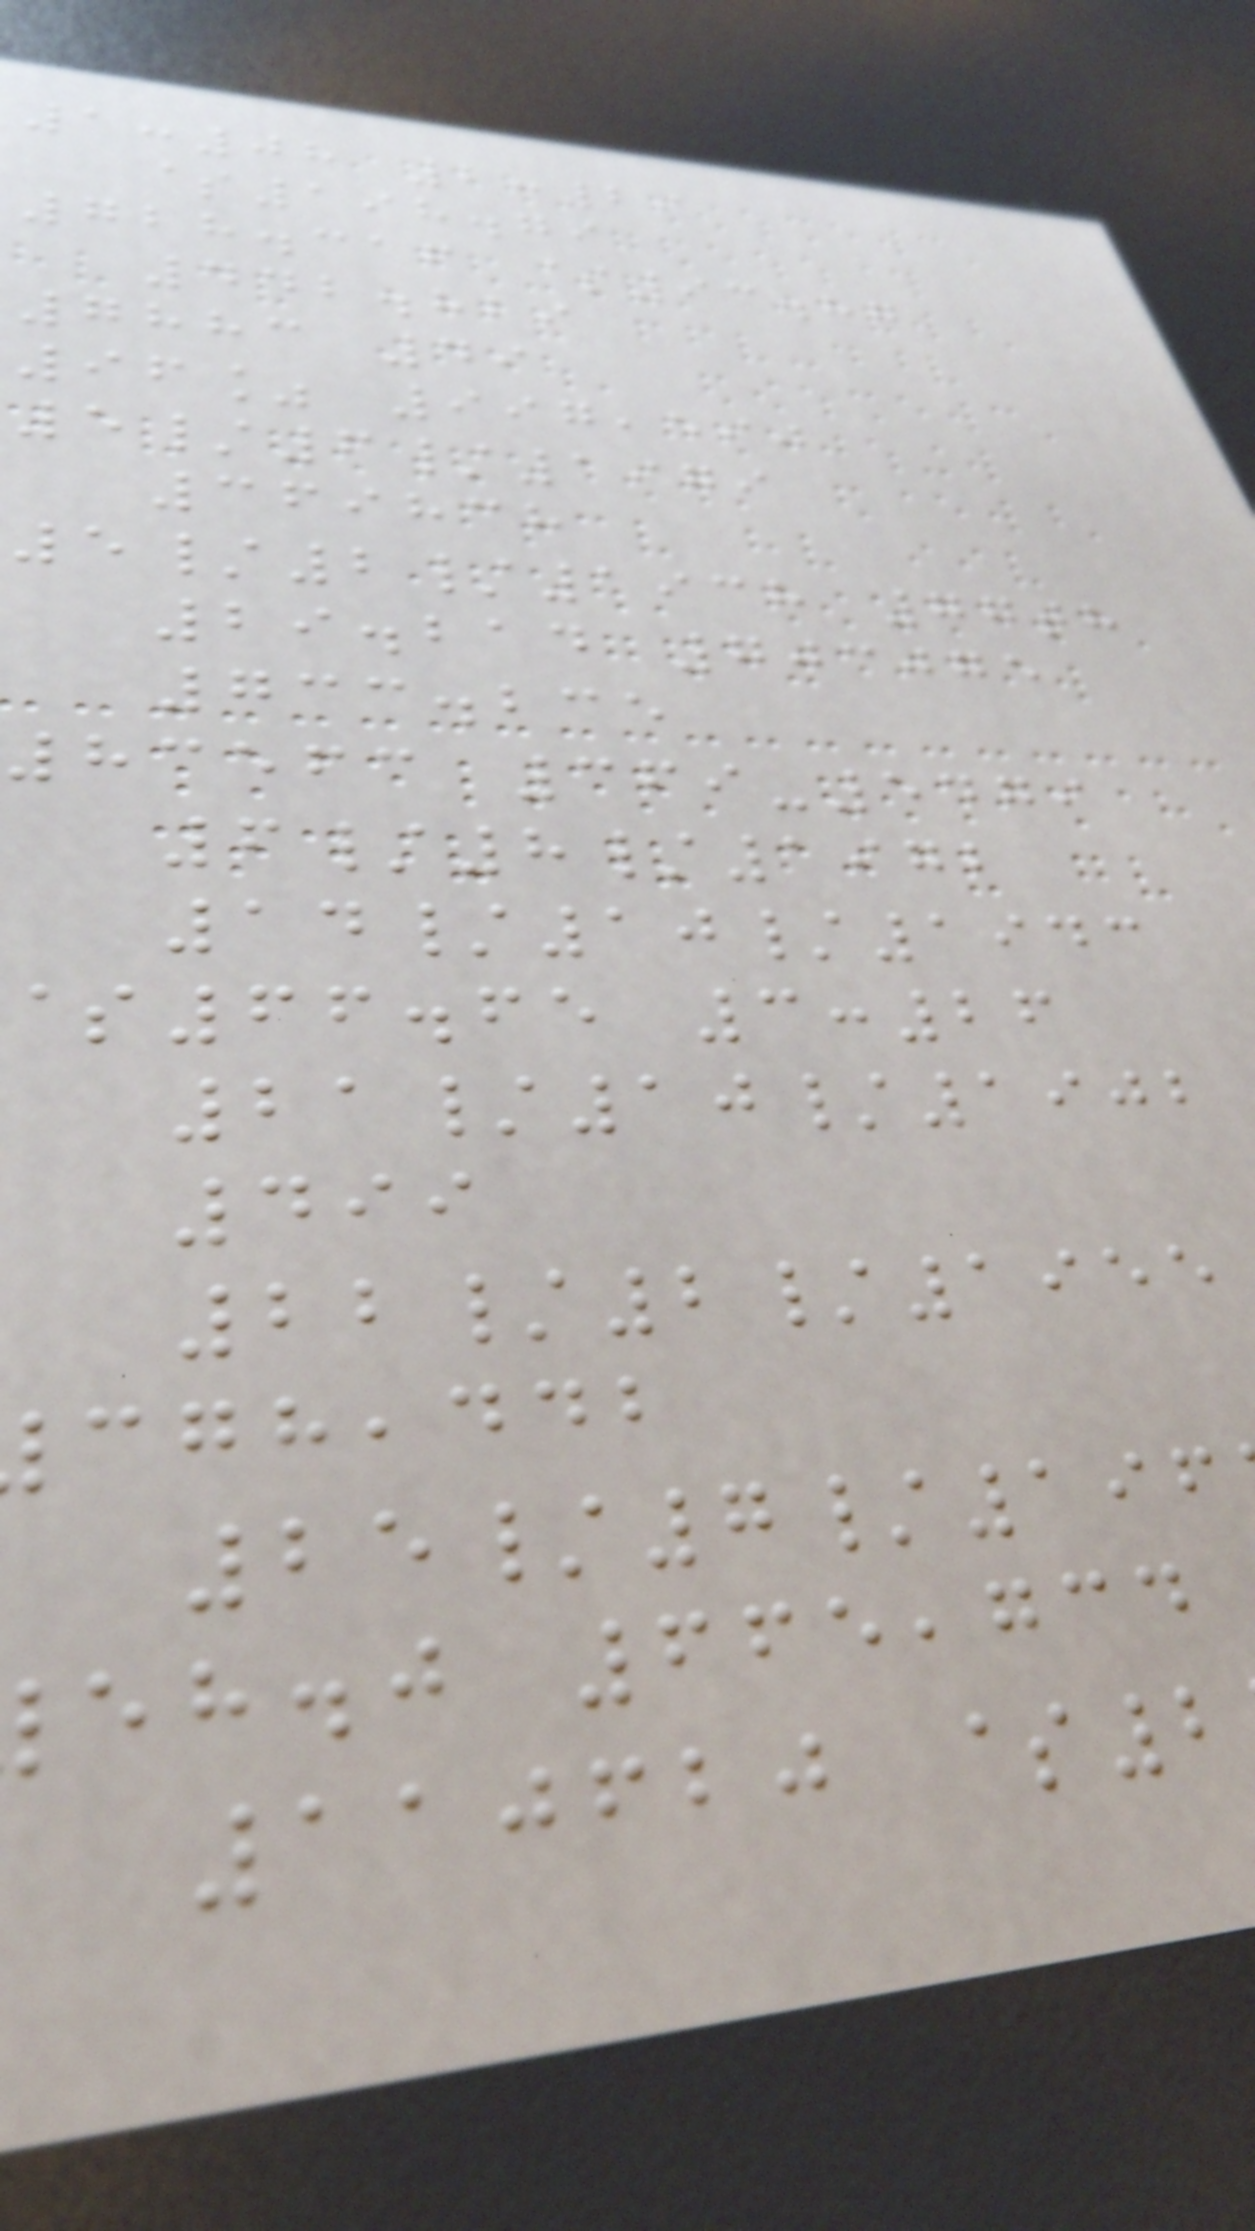1:08 2:29
$198.79
728.316 $93.87
442.829
7883 49
96% 997,590
5/6/1979
369838
5/2/1938 77th
29.214 703075
733.235
83563 369-5479
6/8/1972
14/10/1943
66.65 3:26
21/10/1902
499
22/2/1955
,ddb
25/7/196
eh.j 665,734
110620 $2
